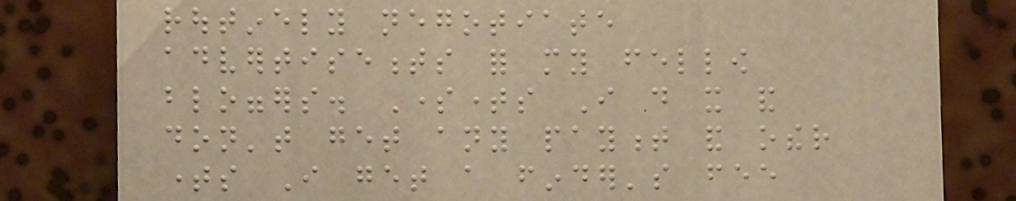routinely negotiate
advertisements for my fellow
bloggers. Sometimes I do it and
don't get any payment and other
times I get a finder's fee
